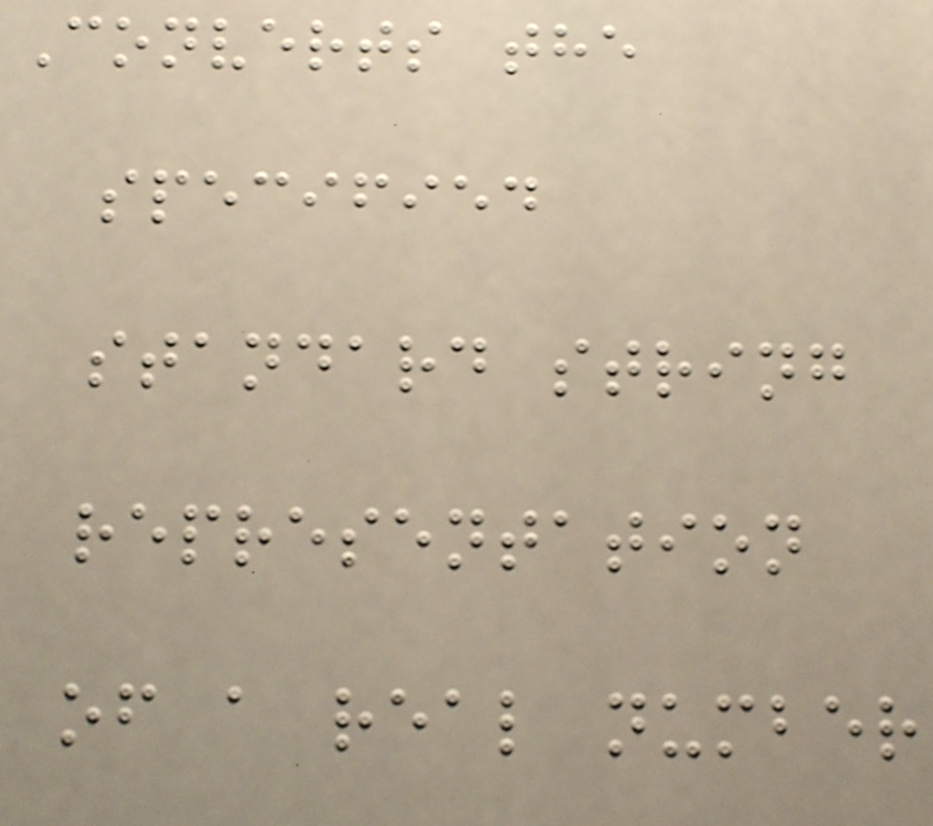Converts the
specified
standard string
representation
of a real number
